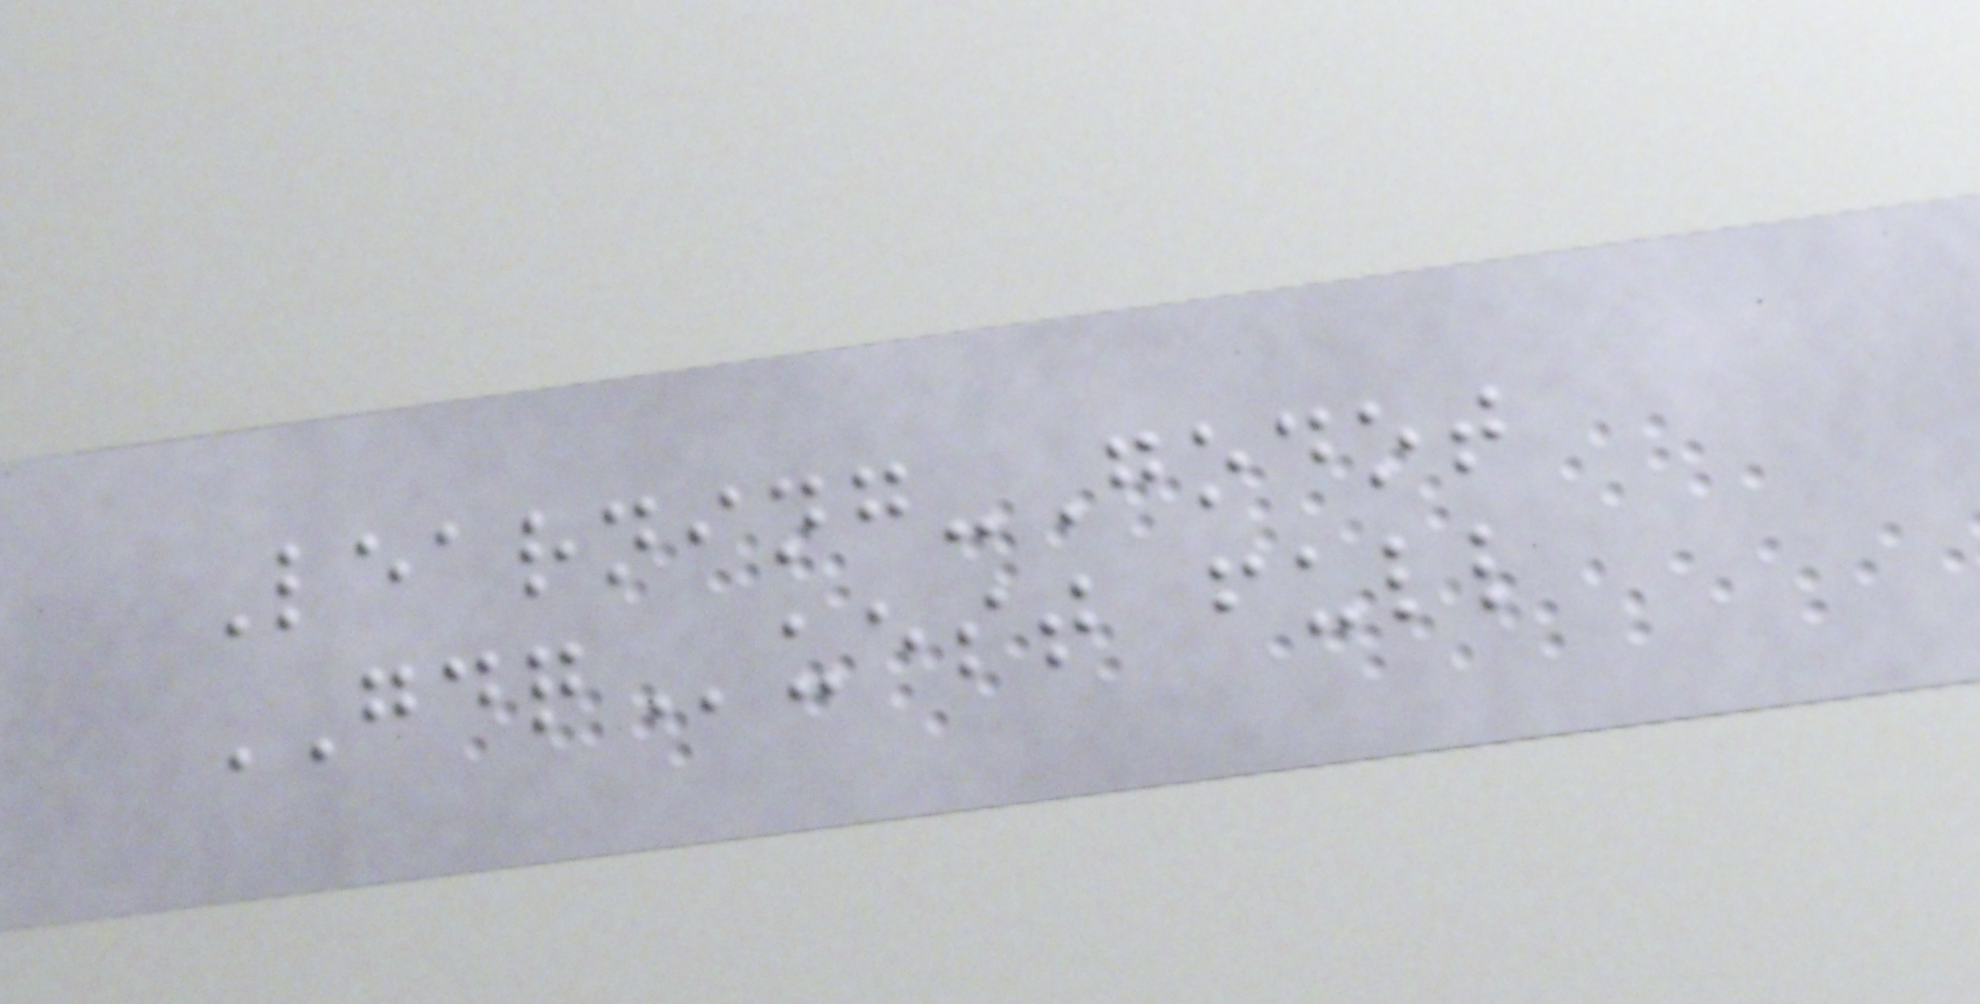Learning-Godot
GDQuest full
